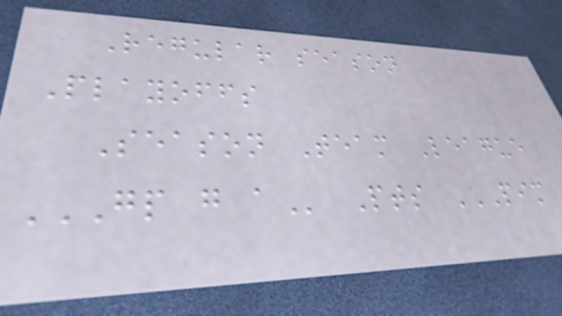Regular season
Playoffs
Season Team League
GP G A Pts PIM
